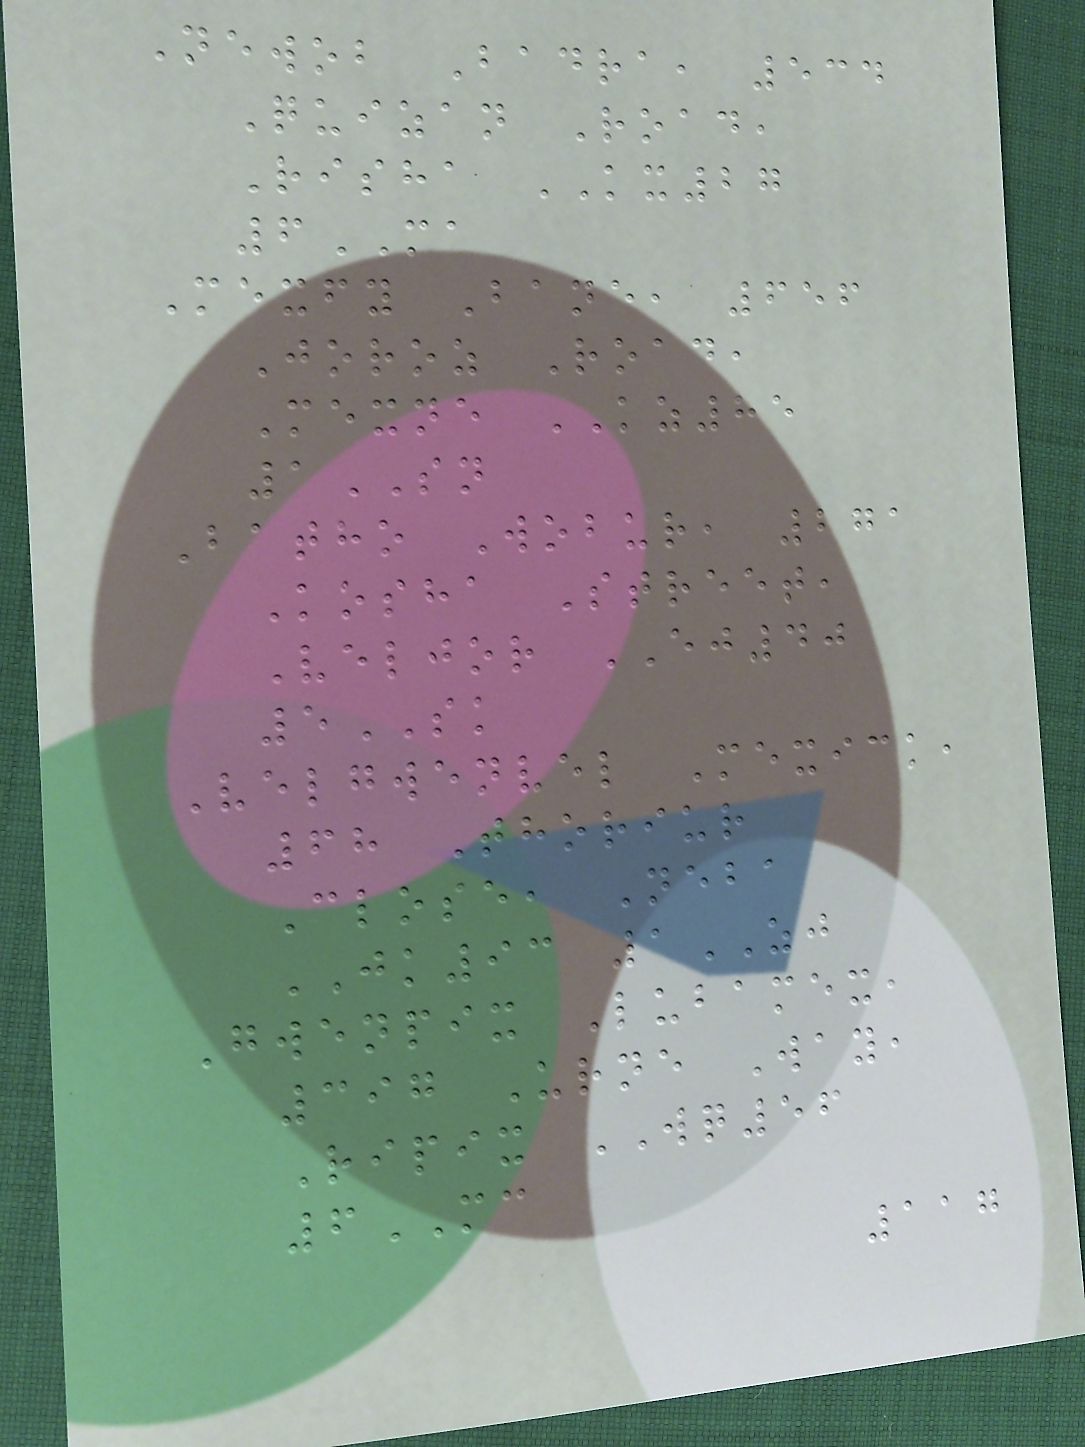Newob Badra, 534
Quizan Road,
Risha KX27
6MA
Mexfy Bane, 656
Joroz Road,
Mexne KZ85
1SN
Batho Wobur, 271
Kosha Street,
Veljor EJ40
5SK
Velgwenvel Mexick,
68 Thoriur
Close, Neba
JK93 1ZJ
Gwenpix Lubamex,
397 Urne Way,
Ripix WQ56
6MC
117
